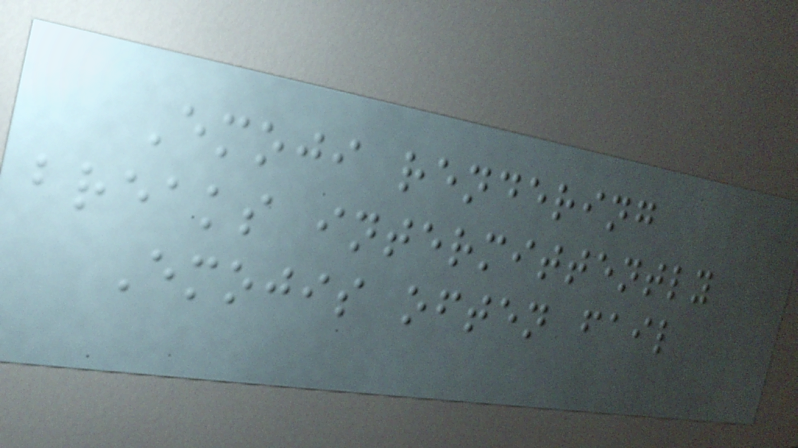Emoji rendering
breaks intermittently
Emojis often fail
